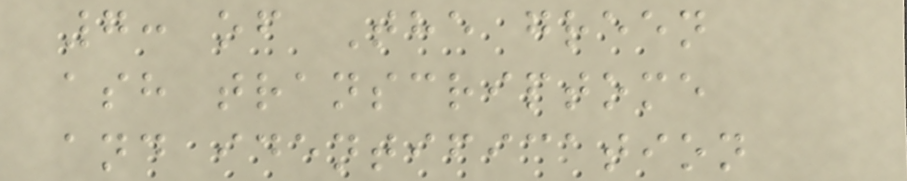7: of The green
ash transcriptome
and identification
